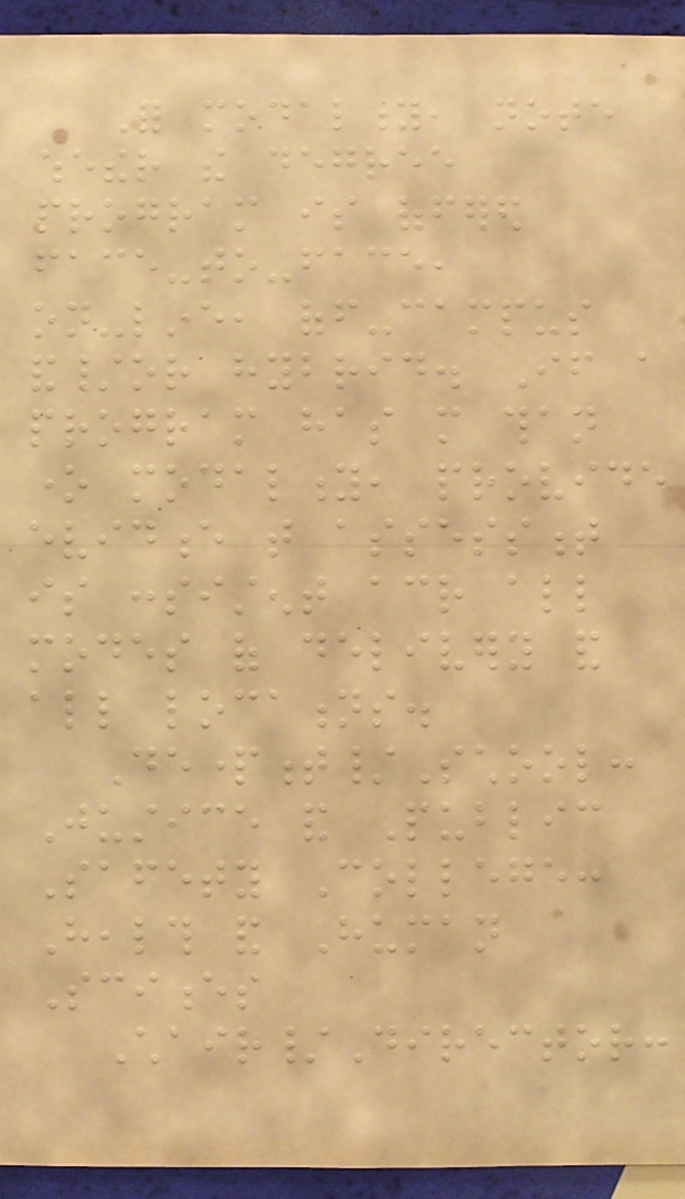For modality, note
whether the degree
program is offered
face-to-face,
on-line, off-campus
and/or hybrid. If a
program has more than
one modality, provide
evidence that assessment
is consistent across all
modes of delivery and
all locations.
Department/School:
Justice and Public
Safety College:
Health and Human
Sciences
Chair/Director:
